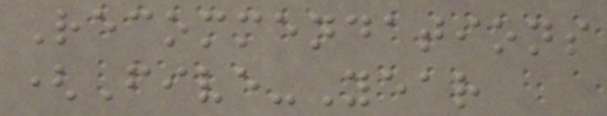Recommendations
(Five-Year
